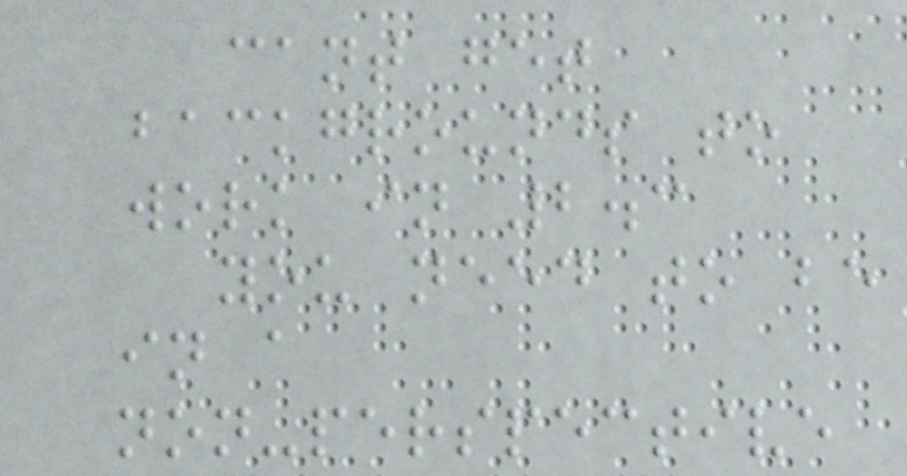cant get
backgrounds to
work in 2.3
you need to be
in a
non-perspective
